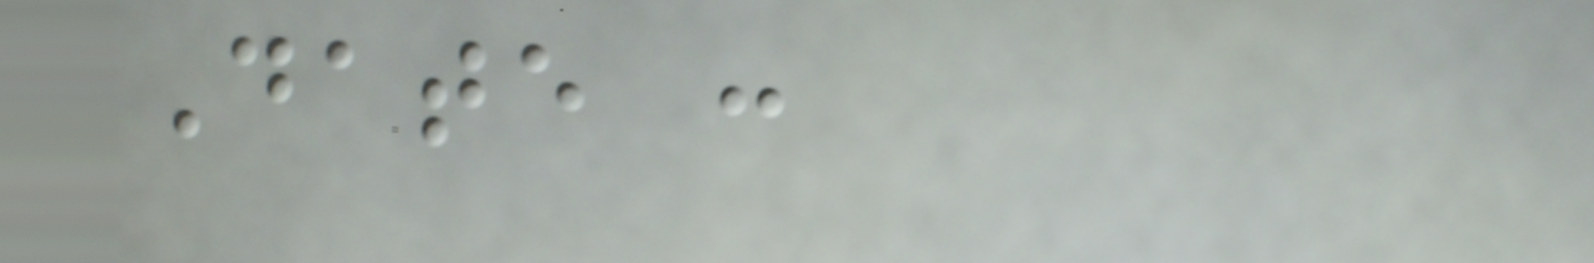Date :
